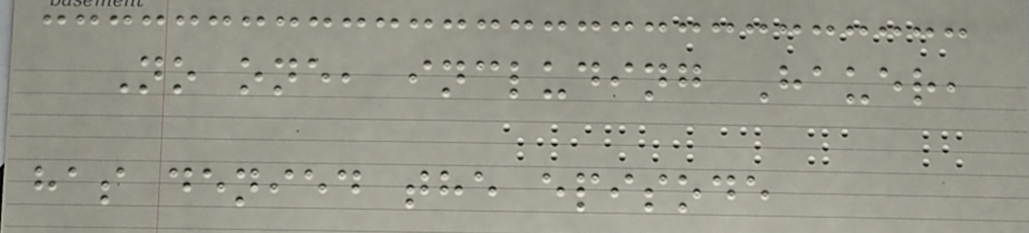No one, including Hauer,
has denied the episode
